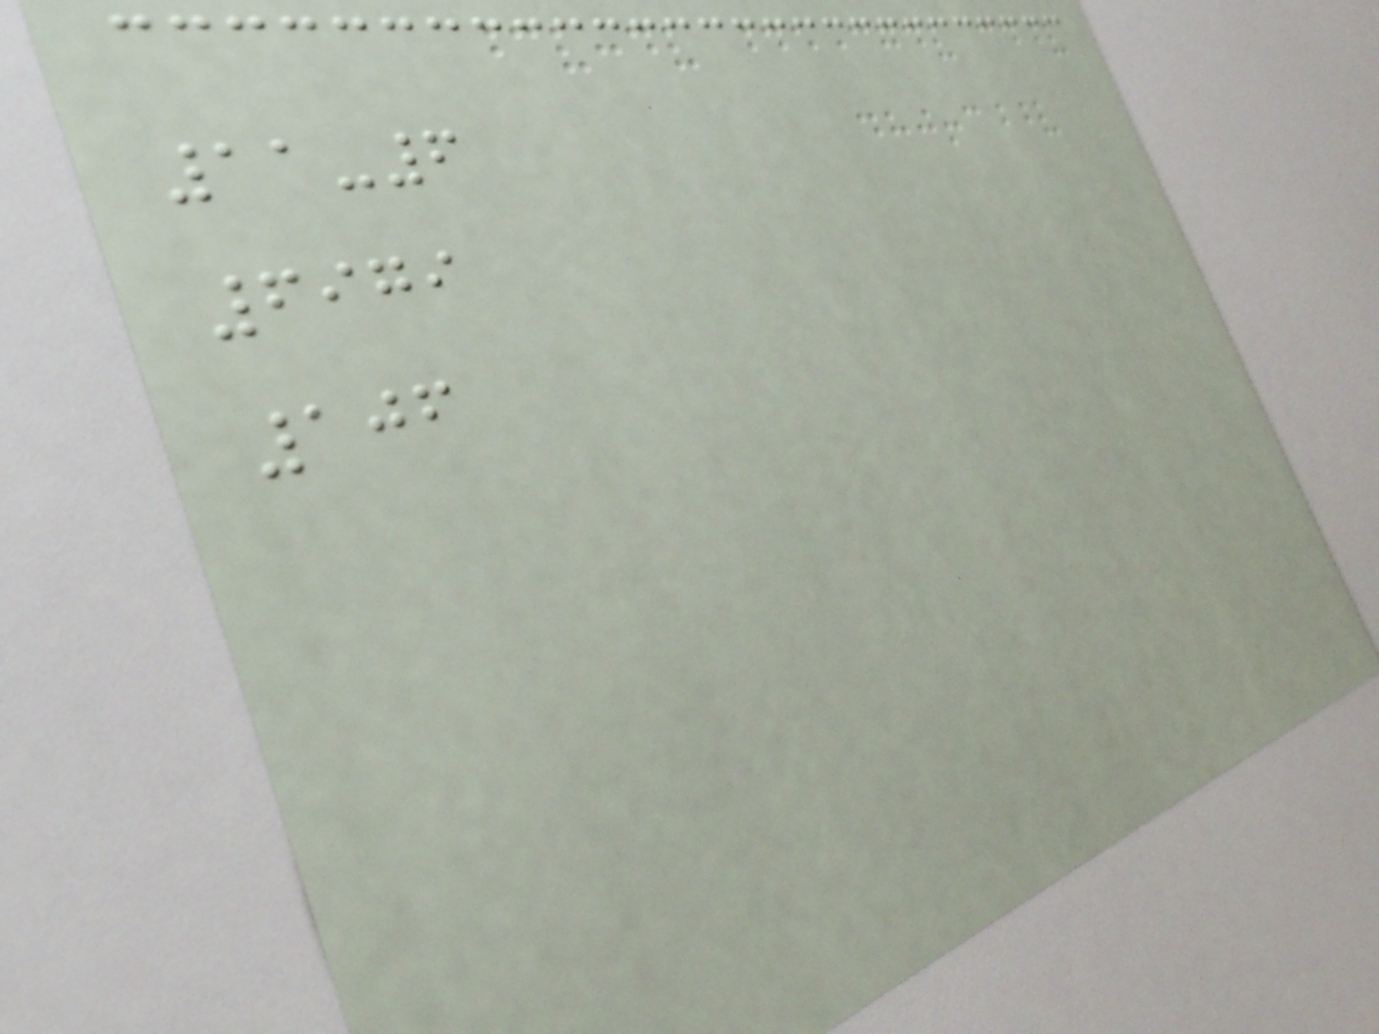11-6
6979
106
